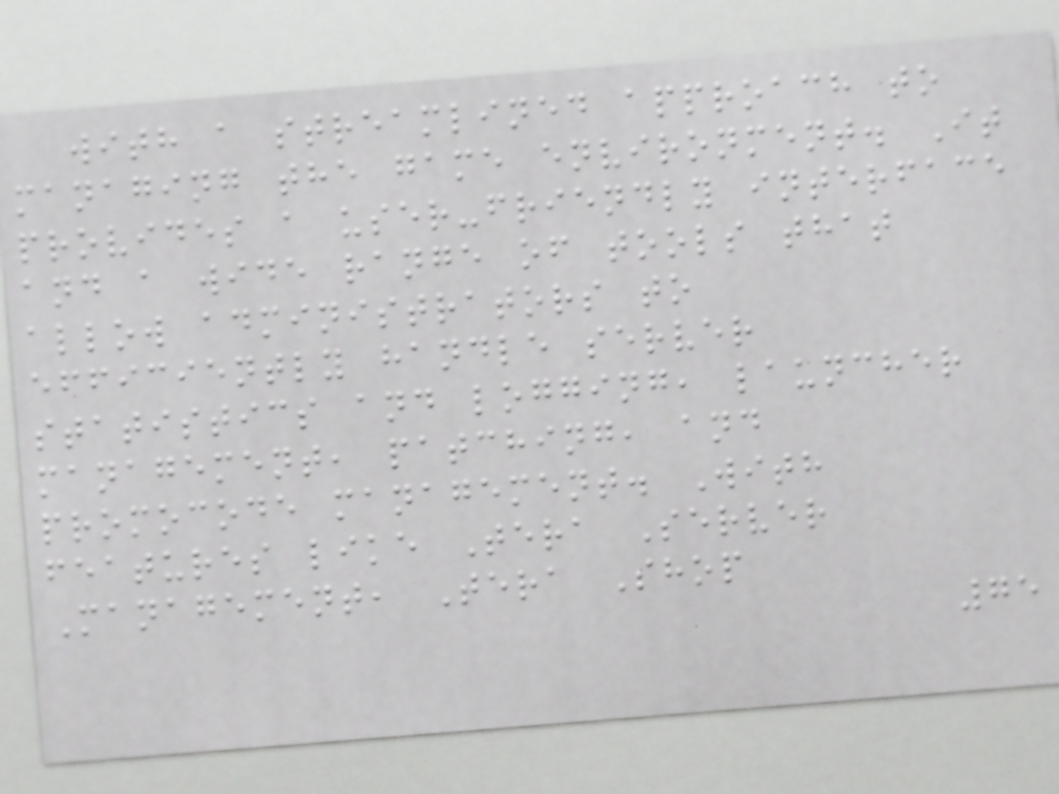with a streamlined approach to
managing the game environment. It
provides a user-friendly interface
and a wide range of tools that
allow administrators to
efficiently handle server
statistics and logging, launcher
management, patching, and
promocode management. With
features like Tera Server
Management, Tera Shop
75
